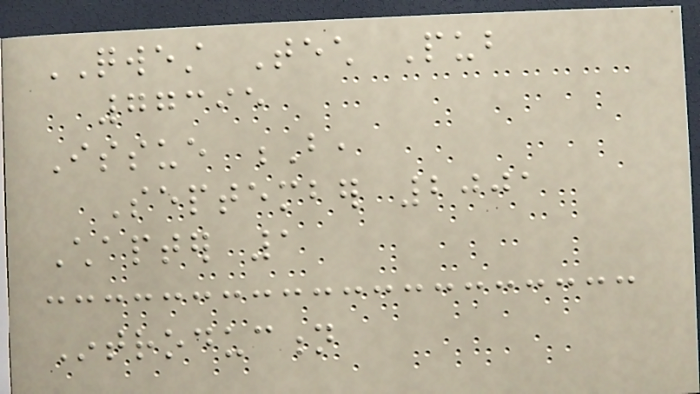QWEST Tech Pub
77395
Issue B,
September 2001
Chapter 1
Introduction
